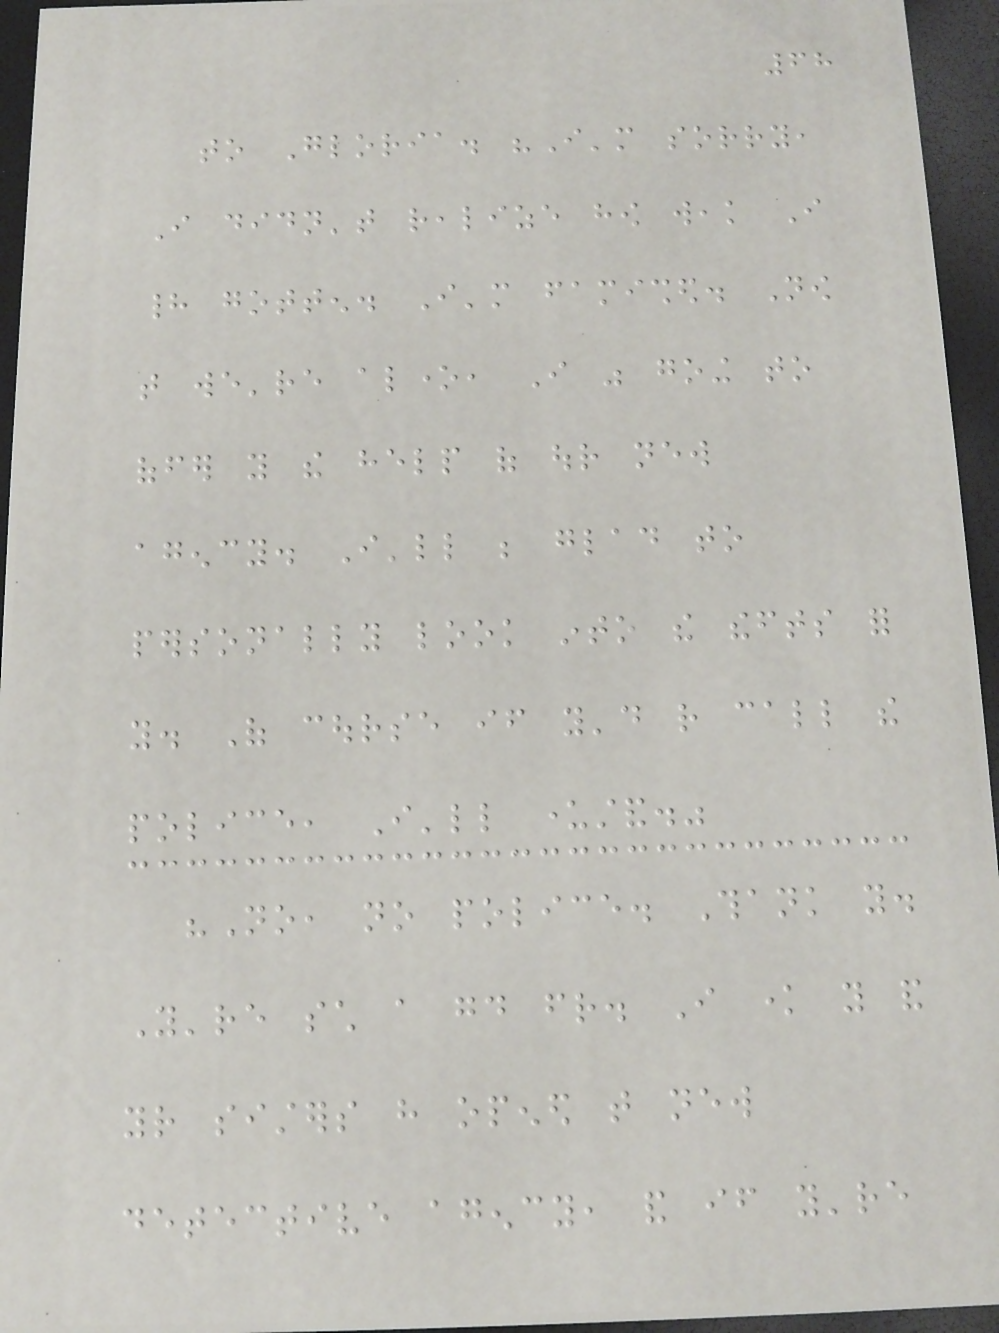68
to Gloria. "I'm sorry,
I didn't realize how weak I
had gotten. I'm famished. Now
that we're alone, I was going to
offer you the help of our new
agency. I'll be glad to
personally look into the thefts for
you. Of course if you'd rather call the
police, I'll understand."
"No, no police. Thank you.
You're such a good friend. I know you and
your sisters have opened that new
detective agency, and if you're
